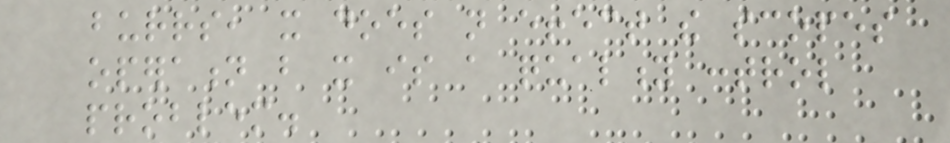burrs, it does not effect the scopes
operation but it is a quality control
problem.
